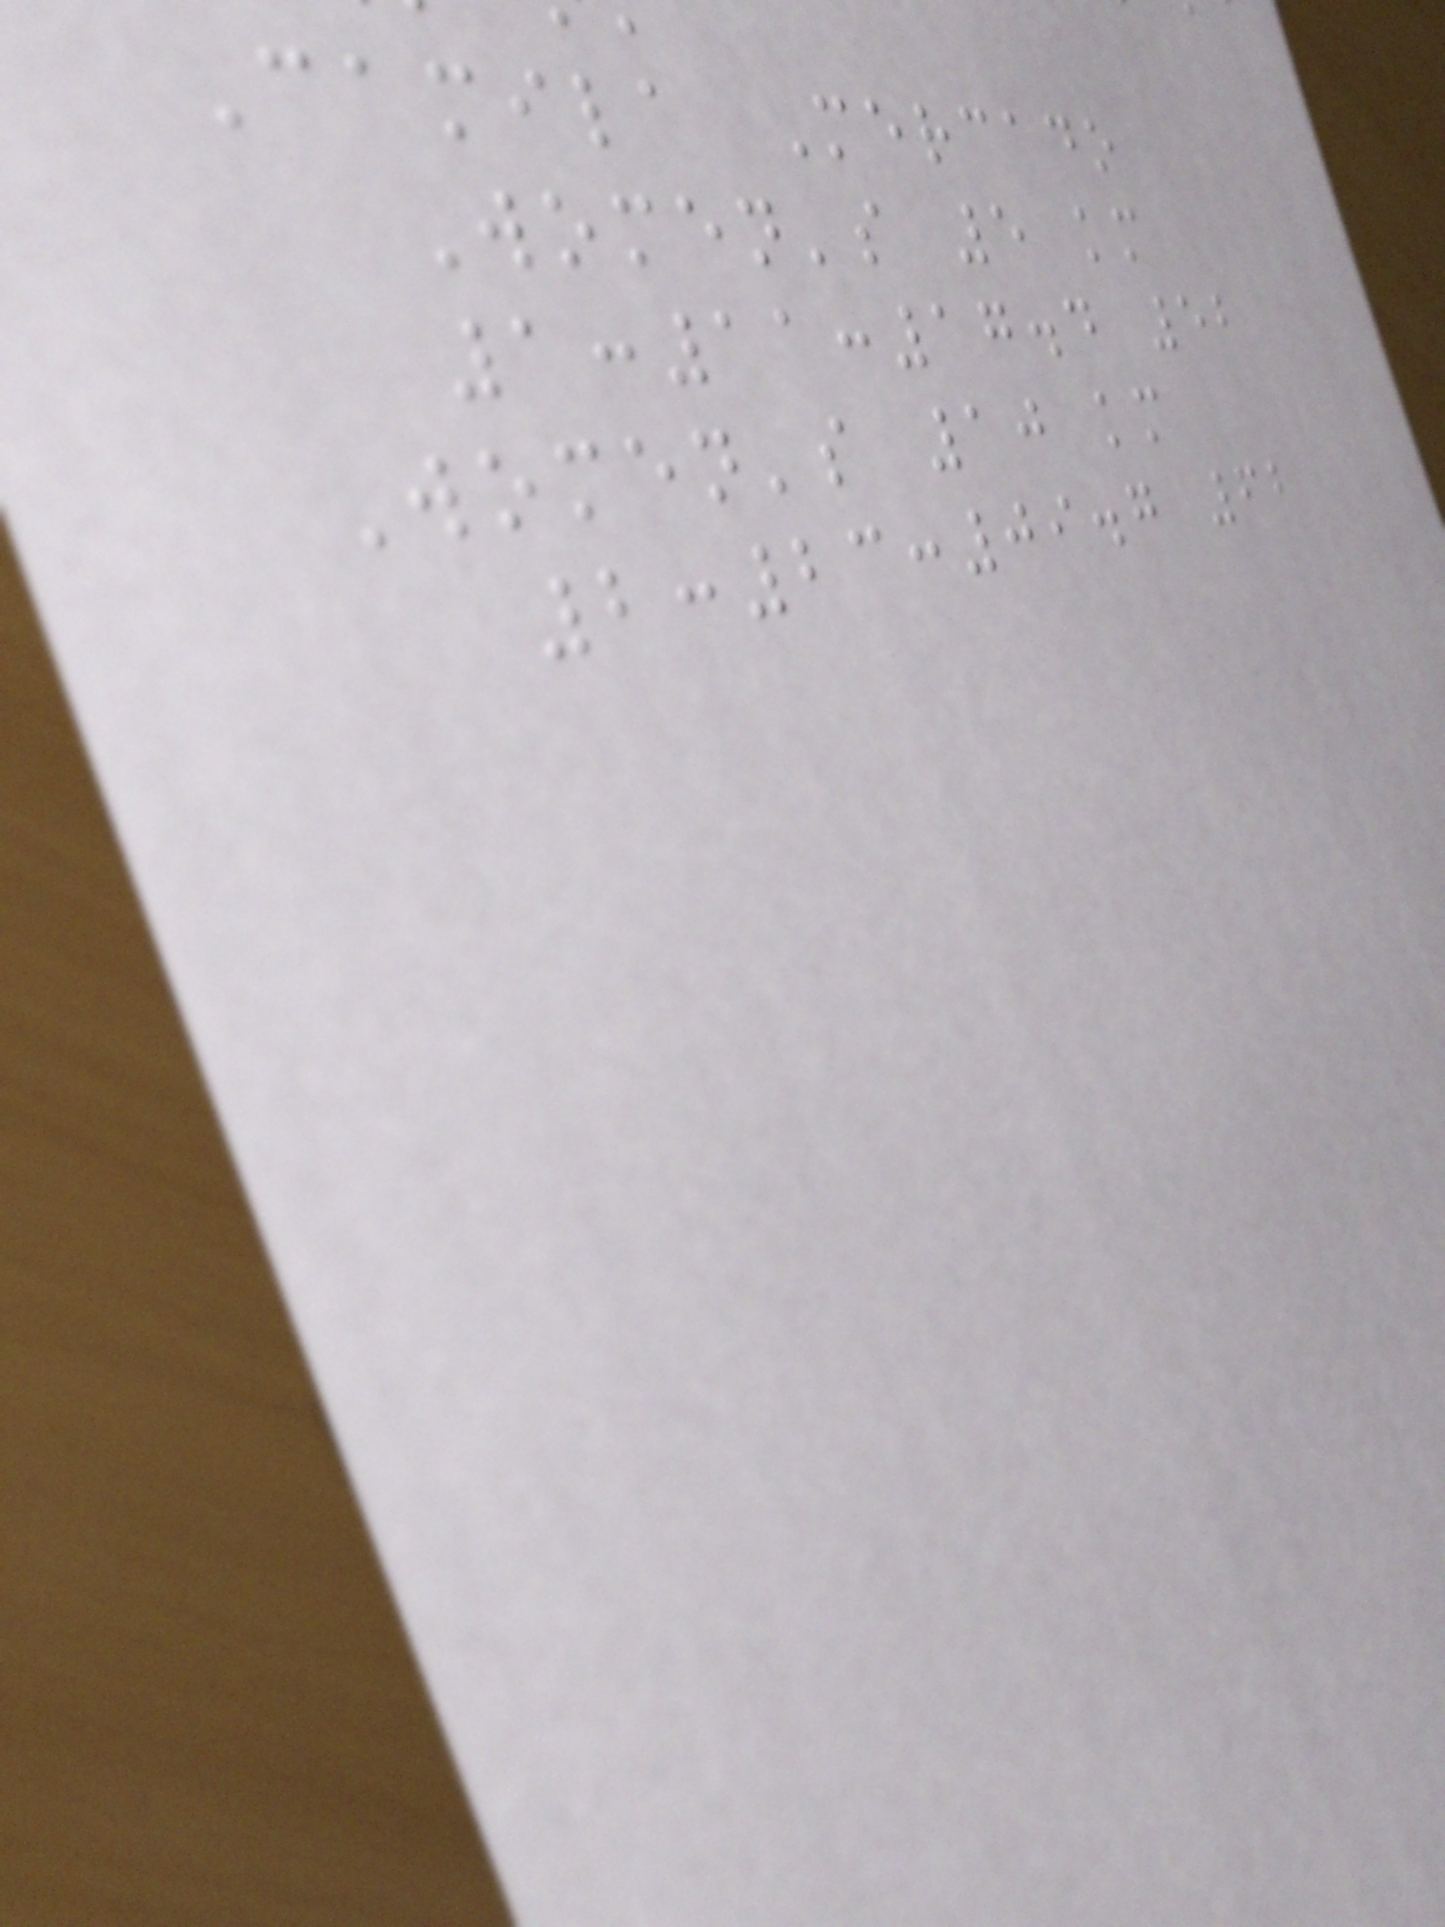Camila Mercado
Women's 5 km
1:11:17.4 52
Women's 10 km
2:23:09.7 62
